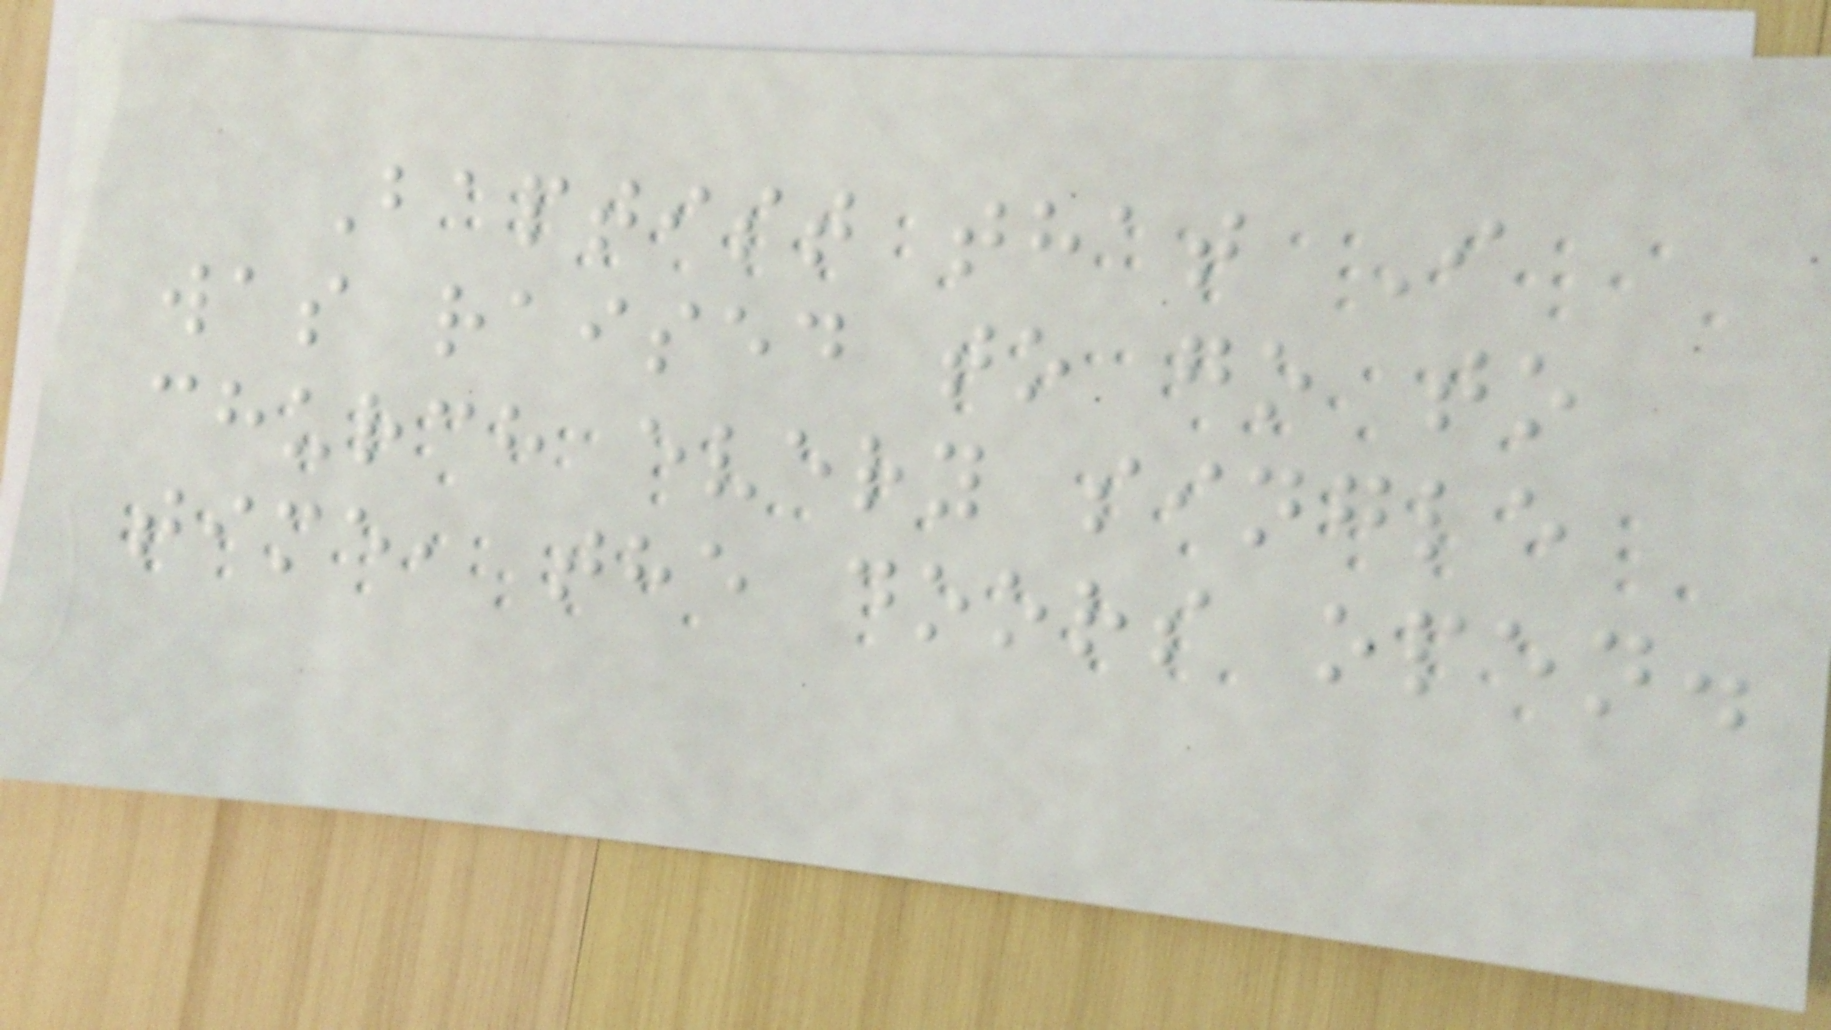Baptist that I
was raised to go to
church every single
time, the doors open.
